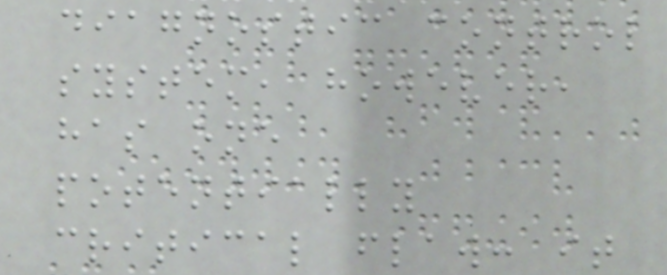diagnostic control
system, however,
has one
potentially
critical flaw: it
